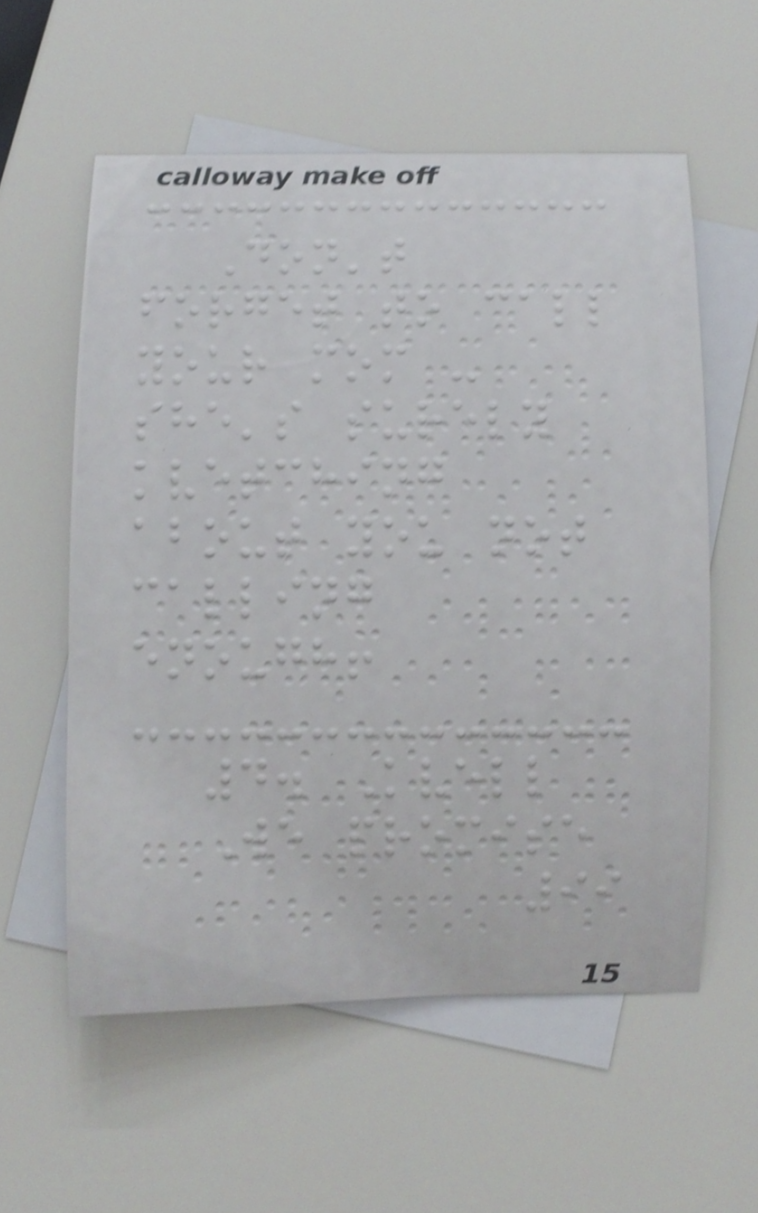Don't
forget to call
your mom -
she's surely
kvetching
about you not
calling
enough!
4. Kvell
We promise
99
